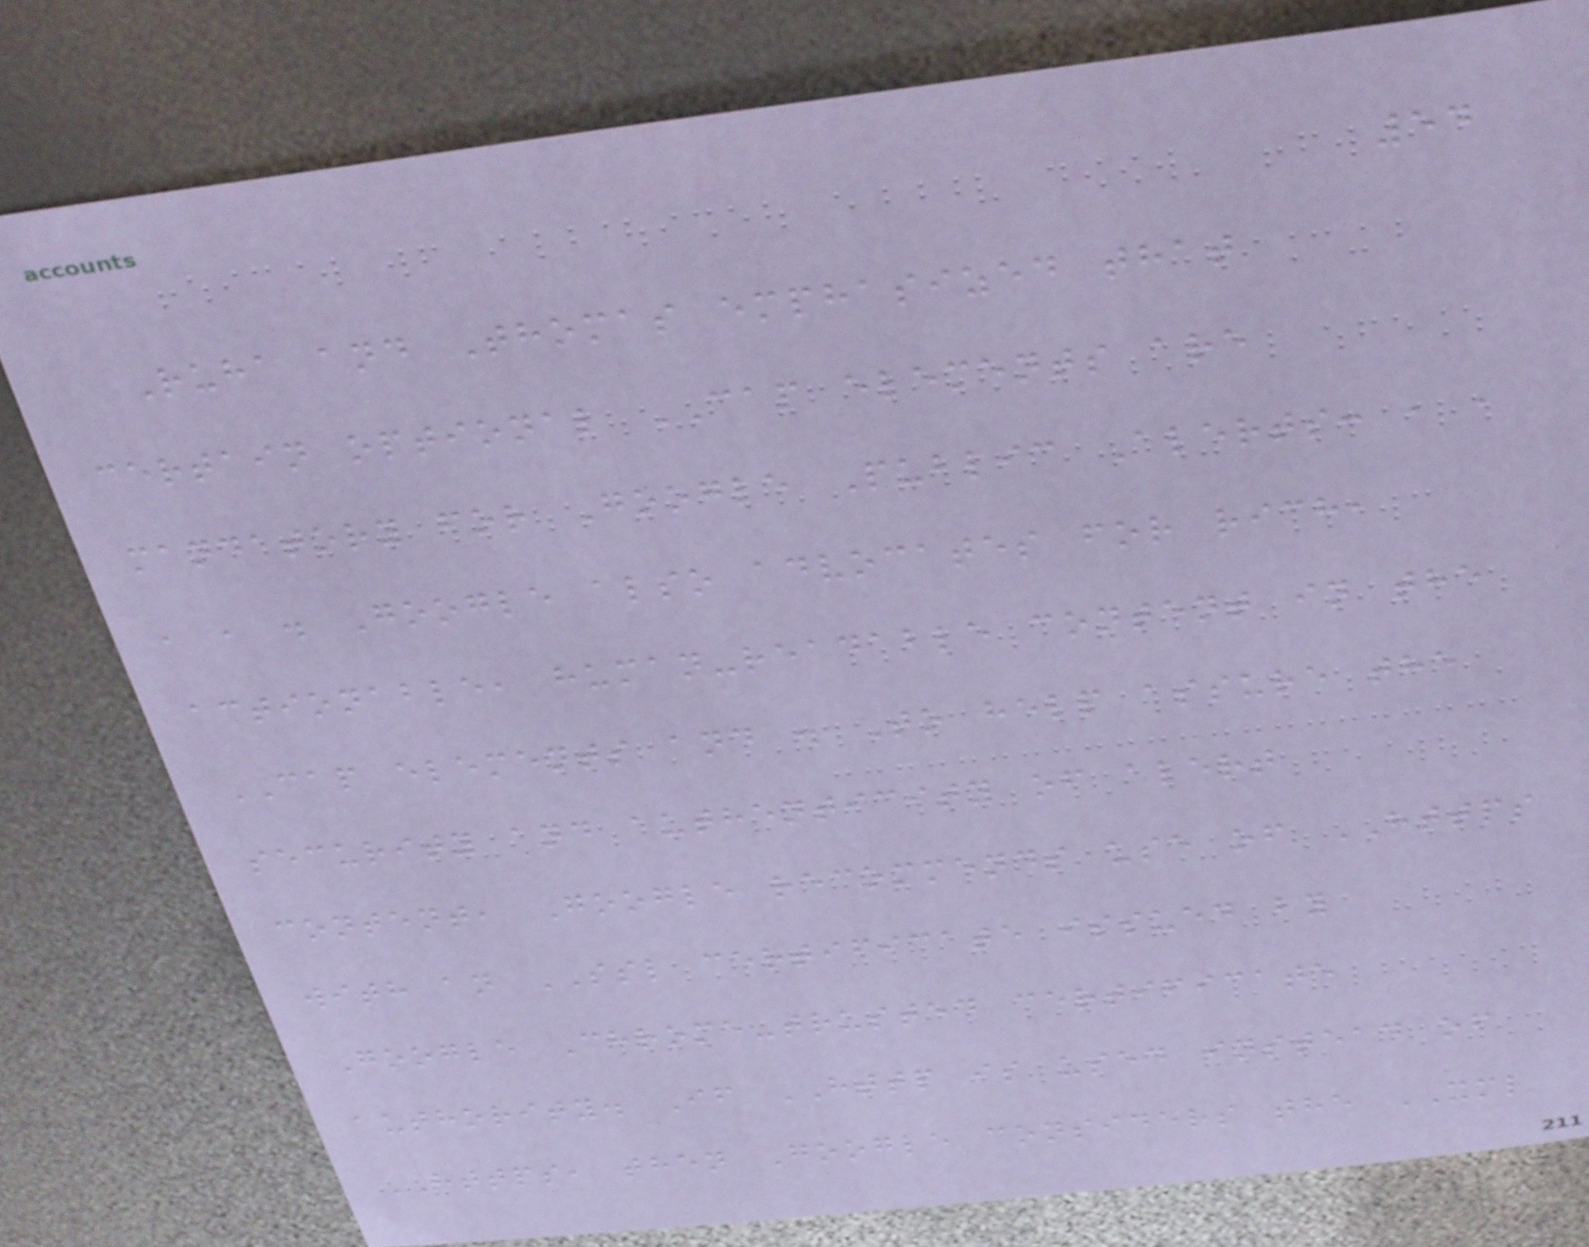54
Ruha and Thomas emphasized that
certain optional CAP elements are
mandatory for Google Public Alerts: , ,
, , . Google also advocates for rich,
actionable, human-readable content in the
CAP elements and . To help assure the
security and authenticity of alert
content, Google recommends use of HTTPS
with an SSL certificate issued by
Google Chrome-trusted certificate
authority. If HTTP is used instead of
HTTPS, then Google considers the XML
